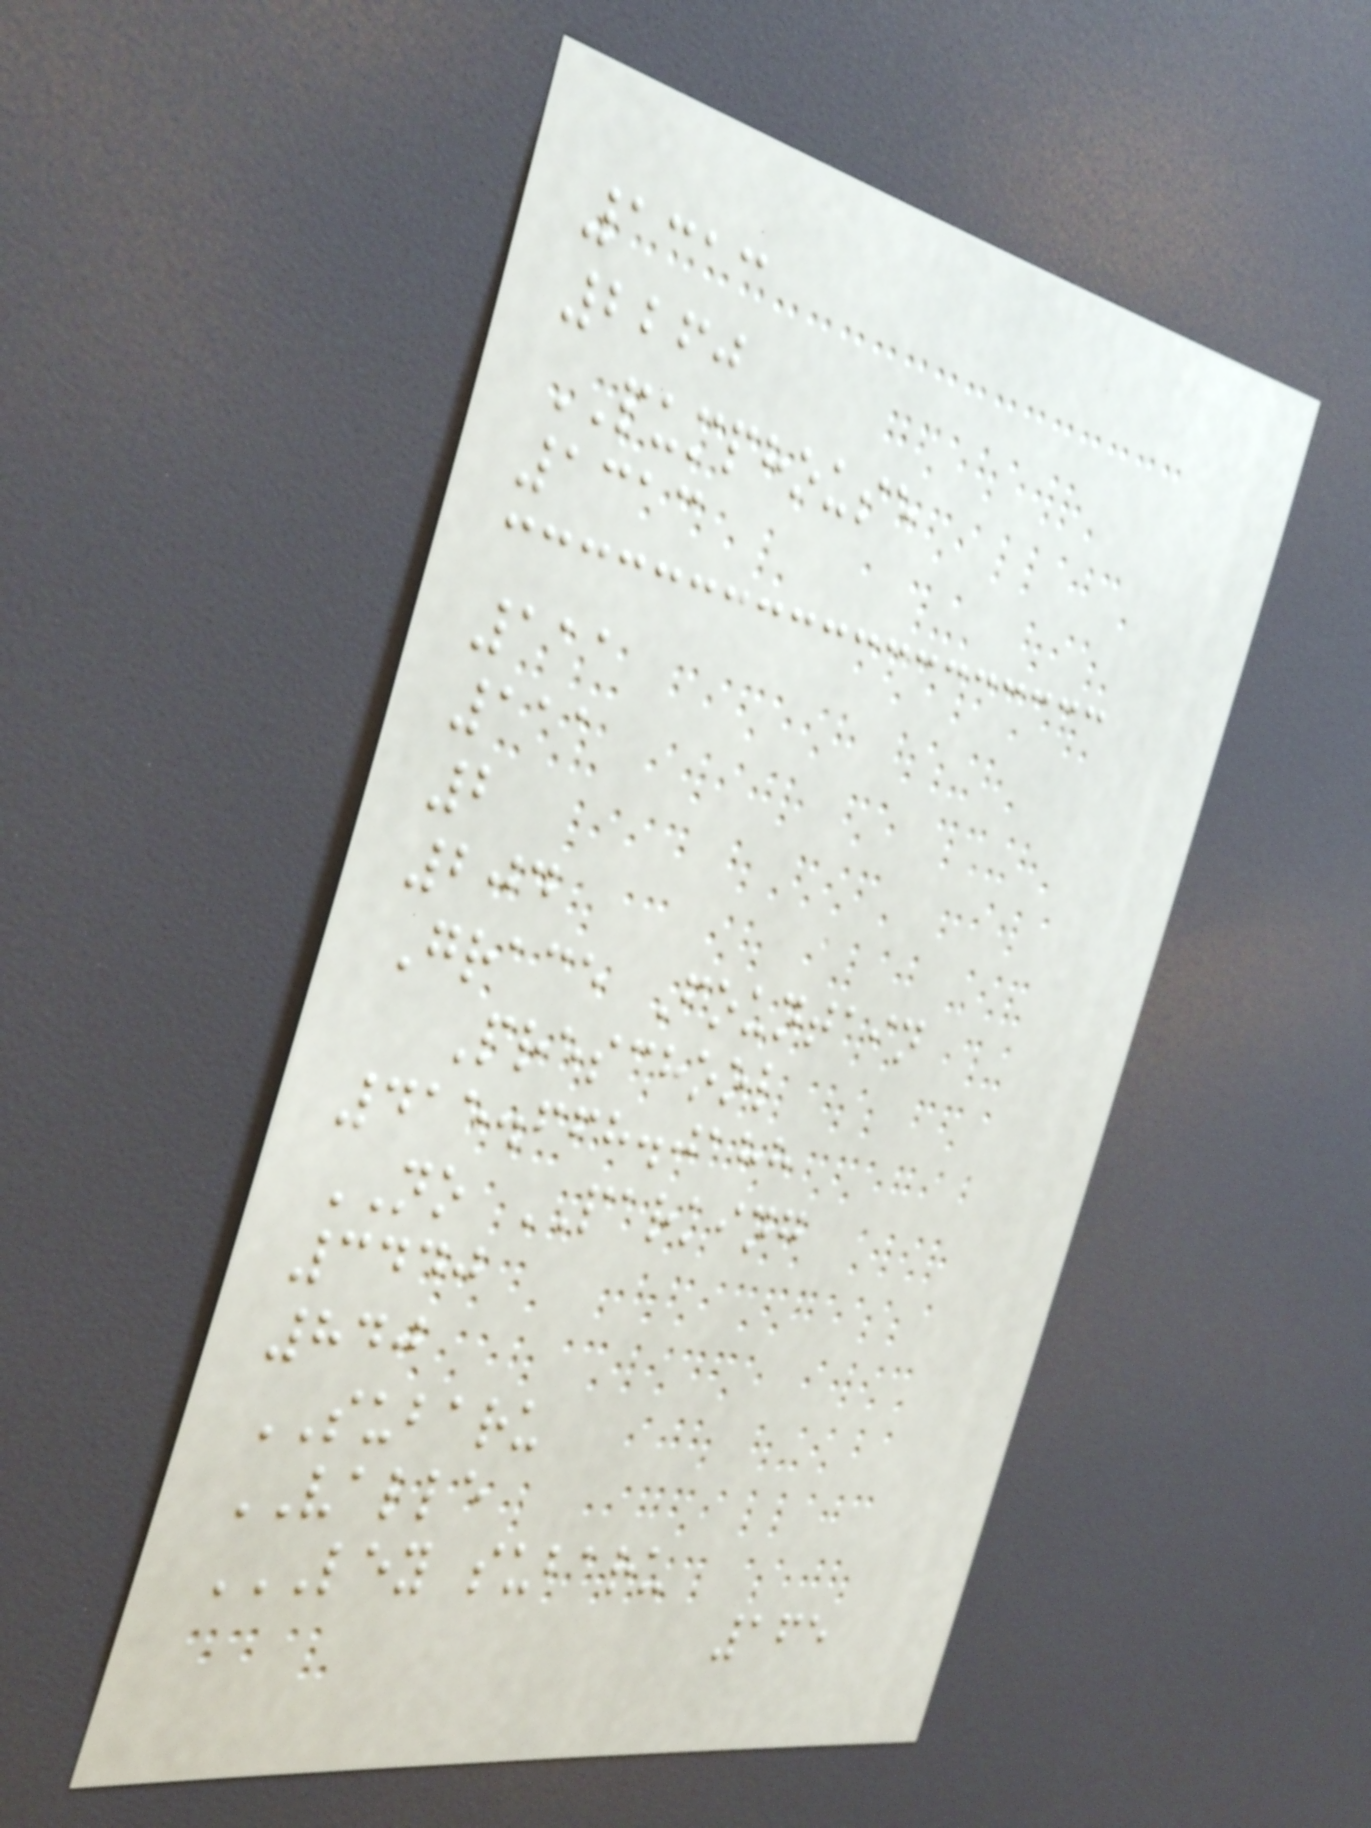1313
2260
PUMPHOUSE
1313
111
111
2
204
Grace Fountain
Preschool
415.668.0188
NO PARKING
3440
840
SUBARU
VALLE
LEY SUBARU
165
